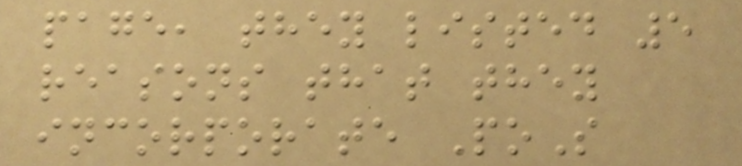page, they listed 5
reasons that they
incorporate PoS
